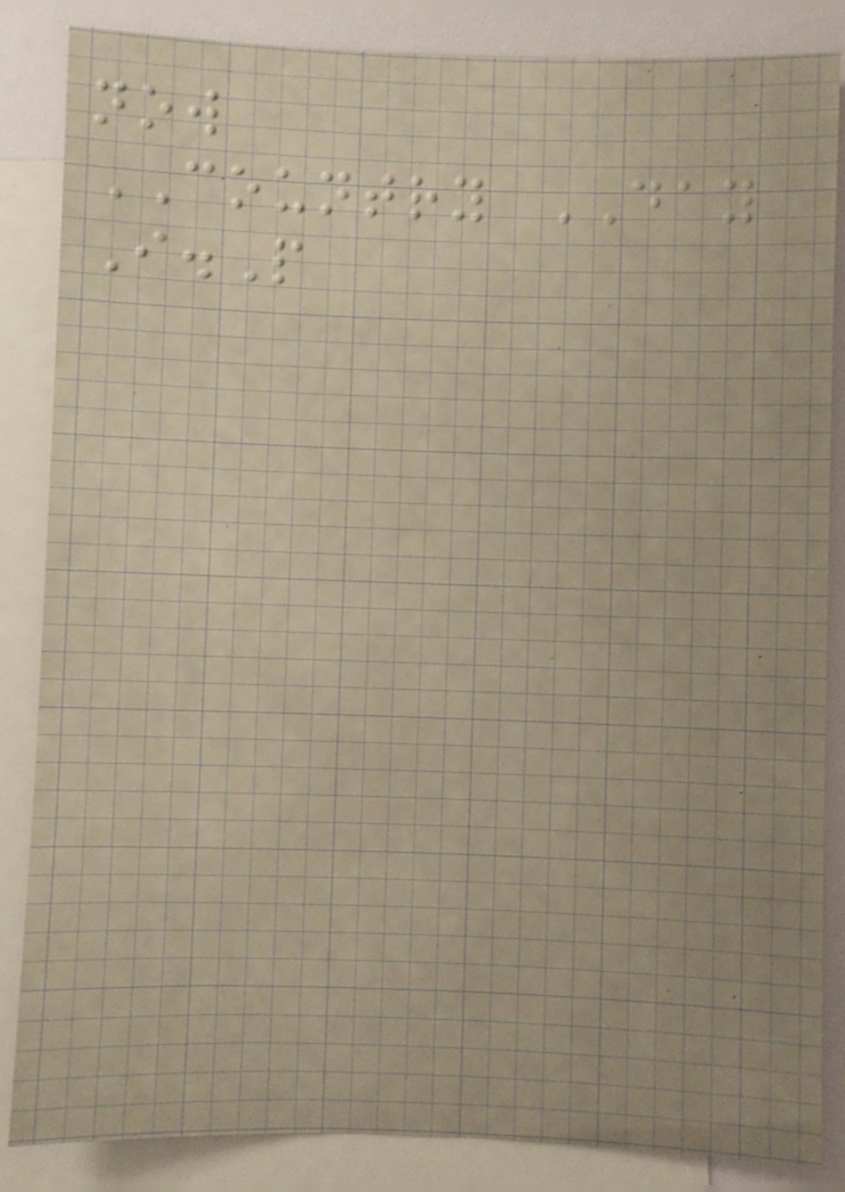now
COUNTRY DAY
I.P
